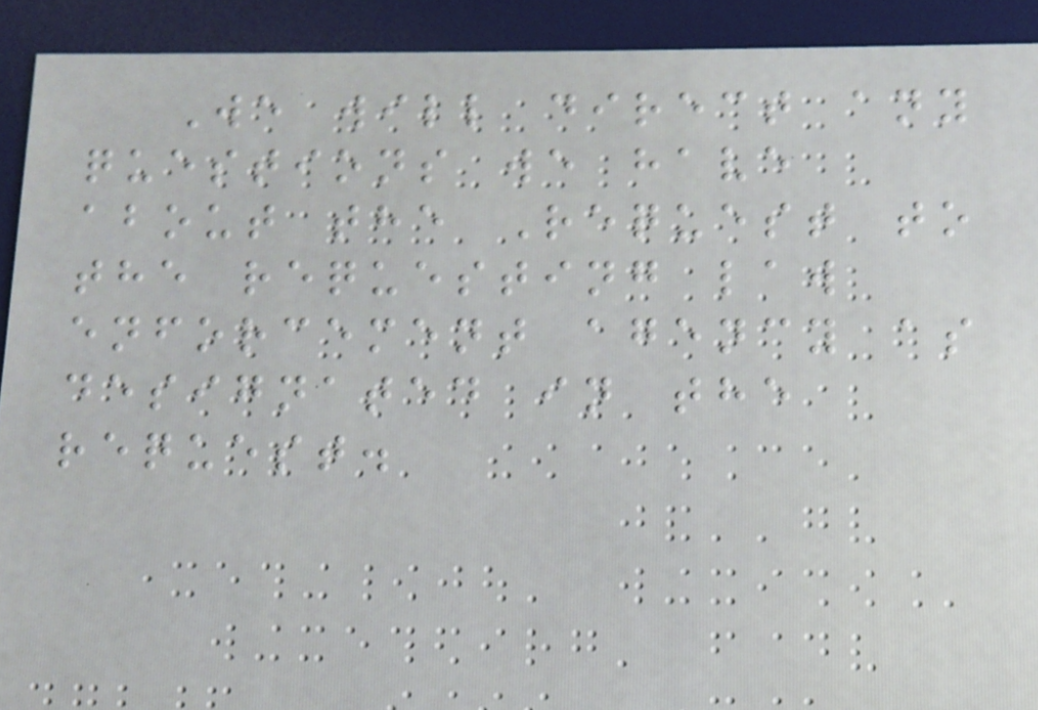We will direct any
questions we have
about the Request to
the requesting law
enforcement agency as
designated in the
request.
